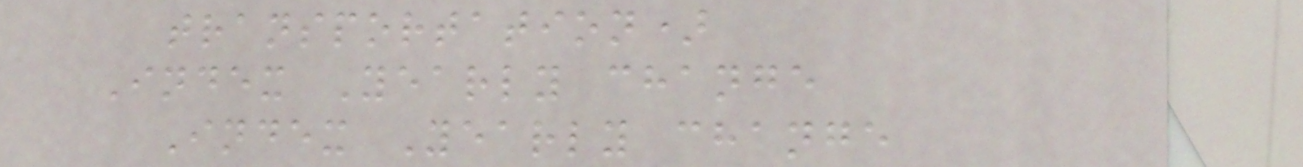transportation)
Index Yearly change
Index Yearly change
